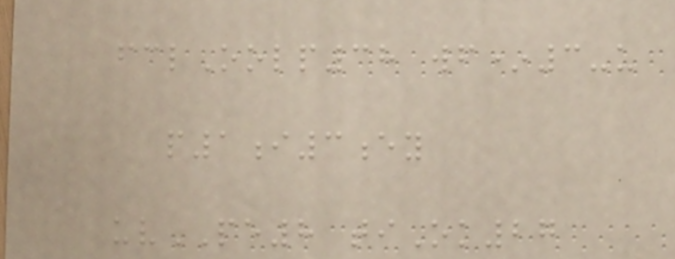fclOolp38 wf*3-u
p1i3ey
uvPE8 tiOk27
